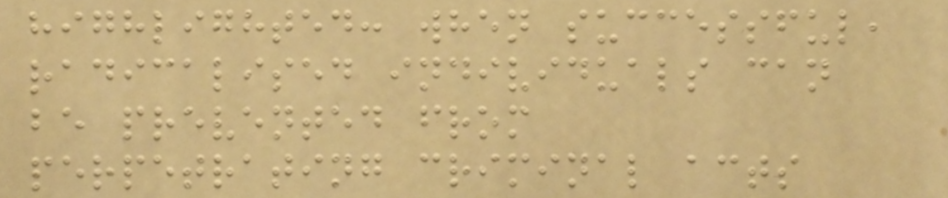highlighted: when successful,
radicalised individuals can
be prevented from
perpetrating criminal acts
